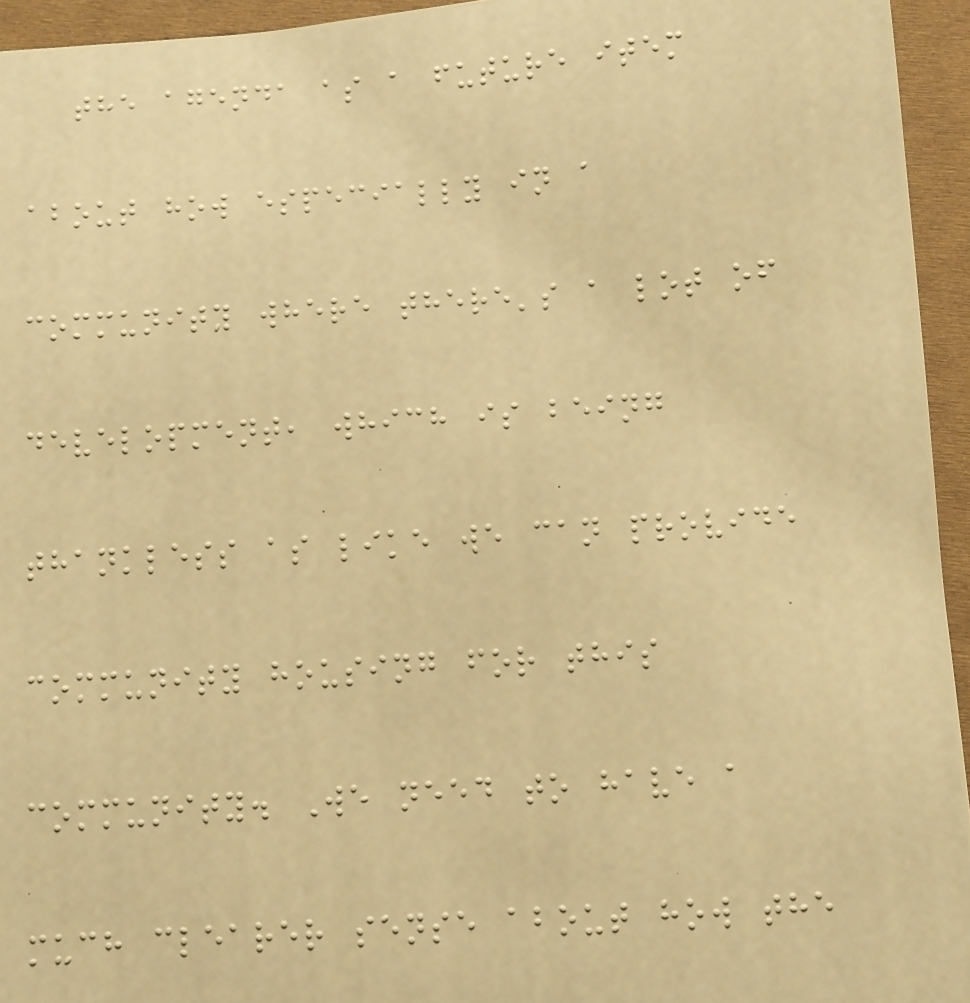the agenda as a future item
about how especially in a
community where there's a lot of
development, which is being
thankless as like we can provide
community housing for this
community. We need to have a
much clearer sense about how the
